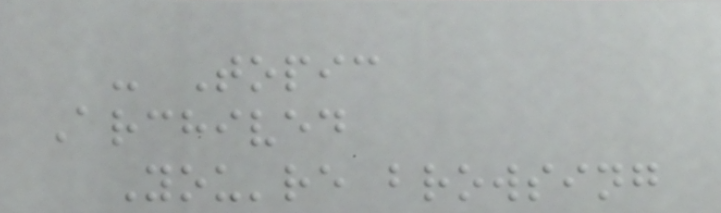- Topic
Archived
You're browsing
